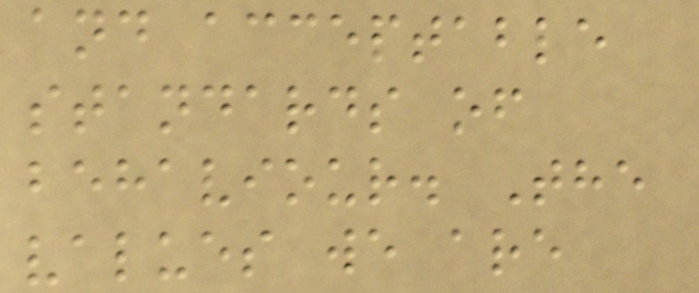and acceptable
standards of
behaviour. The
values we are
